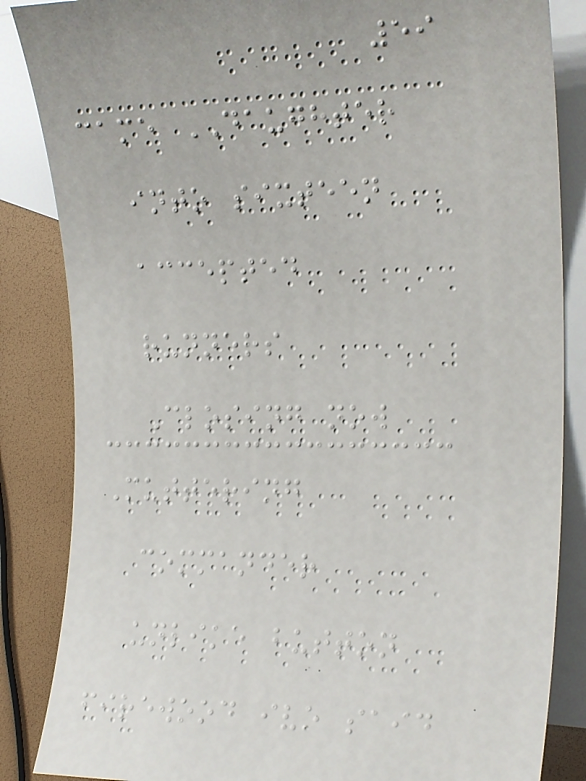59
came DAUGHTER
into sixteen
accepted
runners
Closing now
Muttering
commander
unlike button
firewood ivo said
